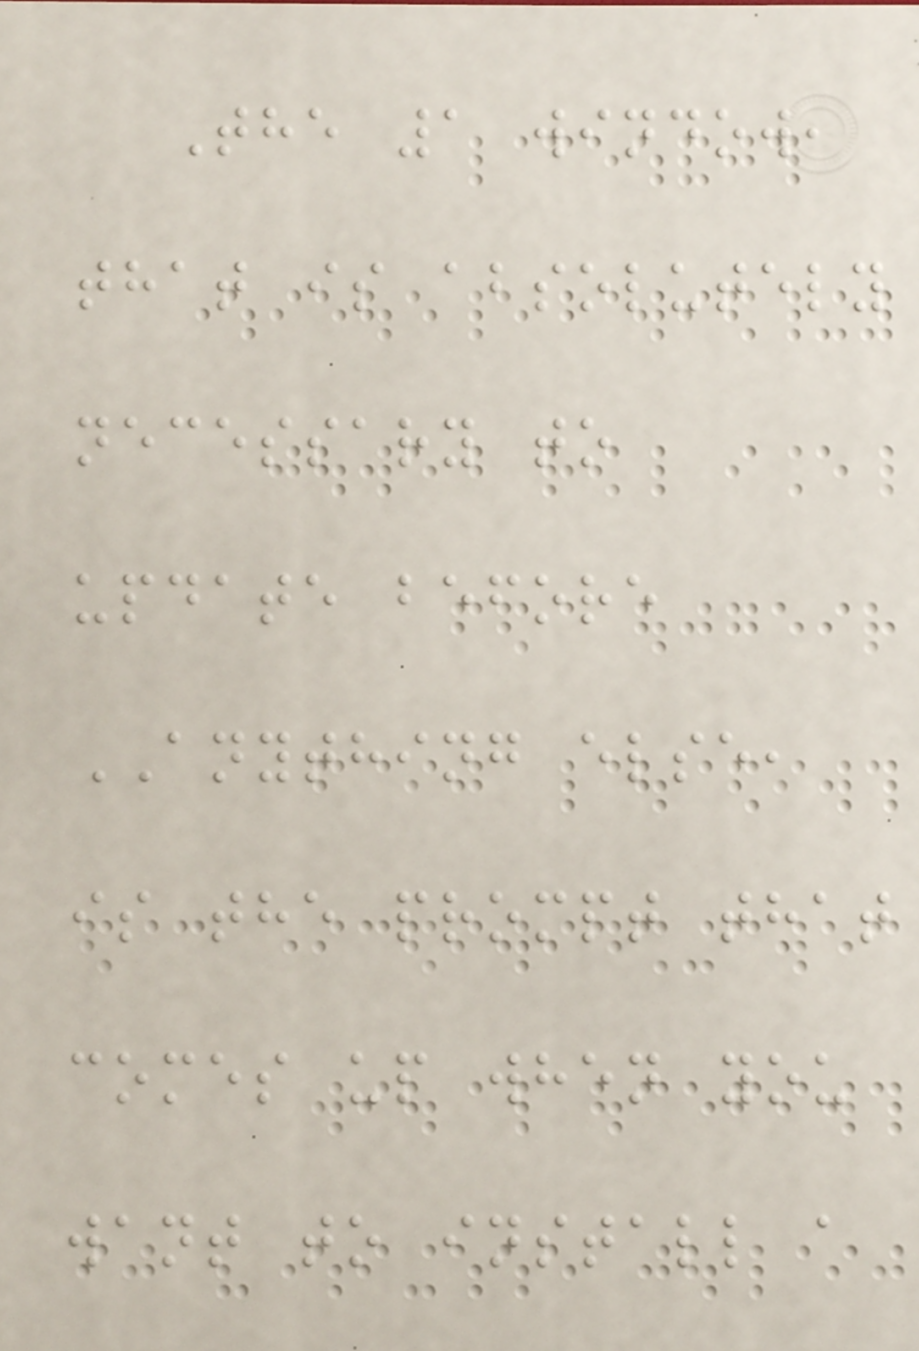The 1 window,
that is absolutely
necessary to
update before
ANYTHING else,
is the prompt that
comes up when you
want to install a
